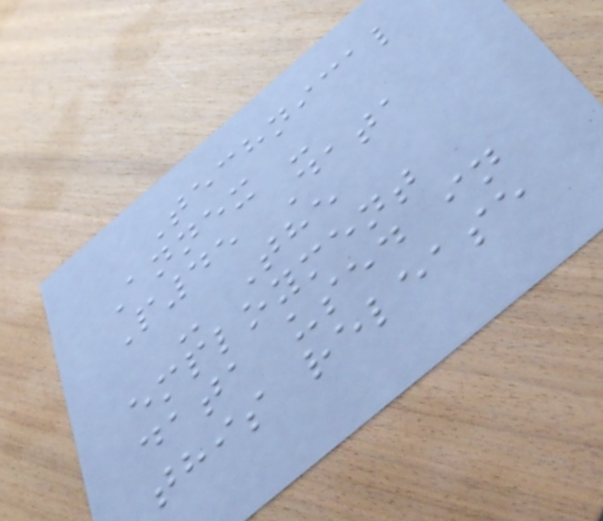Technical
Annex -
P45 Data
- The
employment
data used in
this release
